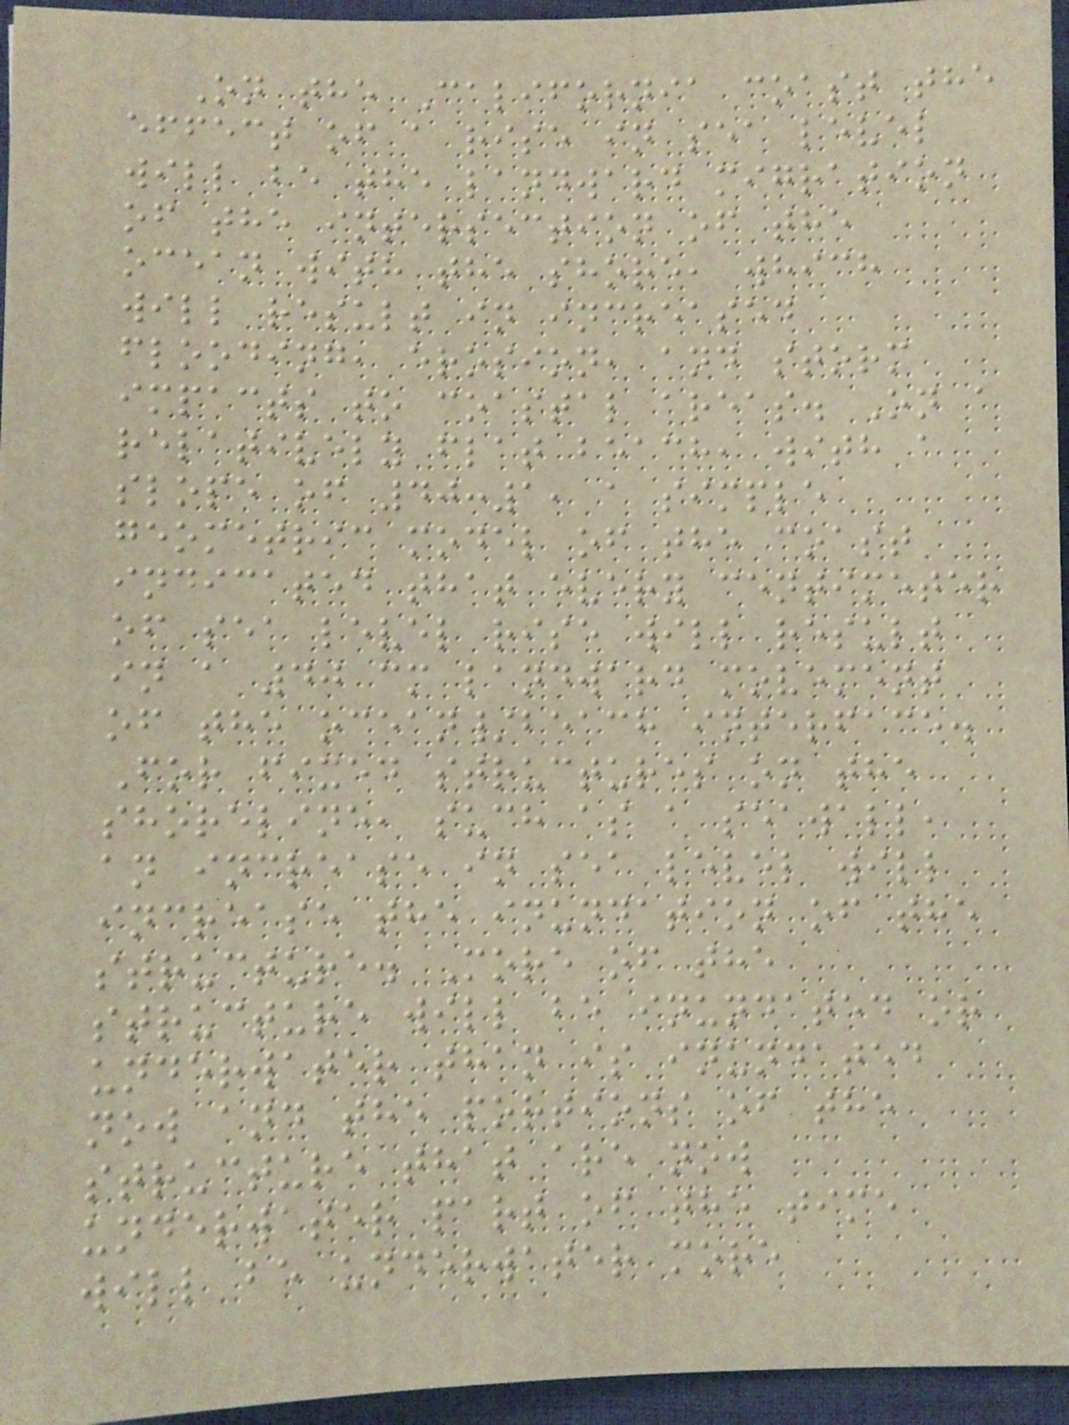On the California coast the
effect of a rise in sea level
will be the landward migration
of the intersection of the
ocean with the shore, which
will result in increased
flooding, erosion, and storm
impacts to coastal areas. On a
relatively flat beach, with a
slope of 40:1, a simple
geometric model of the coast
indicated that every centimeter
of sea level rise will result
in a 40 cm landward movement
of the ocean/beach interface.
For fixed structures on the
shoreline, such as a seawall,
an increase in sea level will
increase the inundation of the
structure. More of the
structure will be inundated or
underwater than is inundated
now and the portions of the
structure that are now
underwater part of the time
will be underwater more
